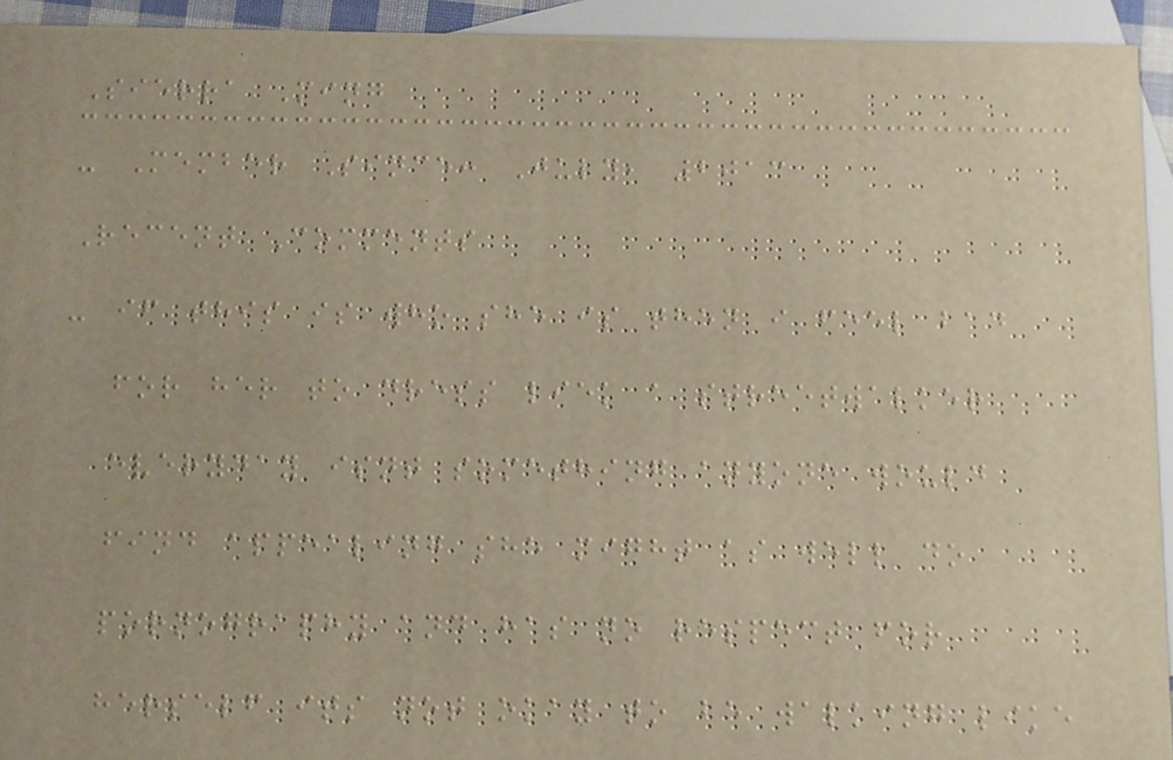Sierra Ming
- Member Since: July, 2013
Recent Comments
- if this is who she is then i feel bad
for her to dress liek a streetwalker
everyday isnt something anyone would
find appealing she might as well do
pornography and has no respect for
herself its not okay to be walking like
